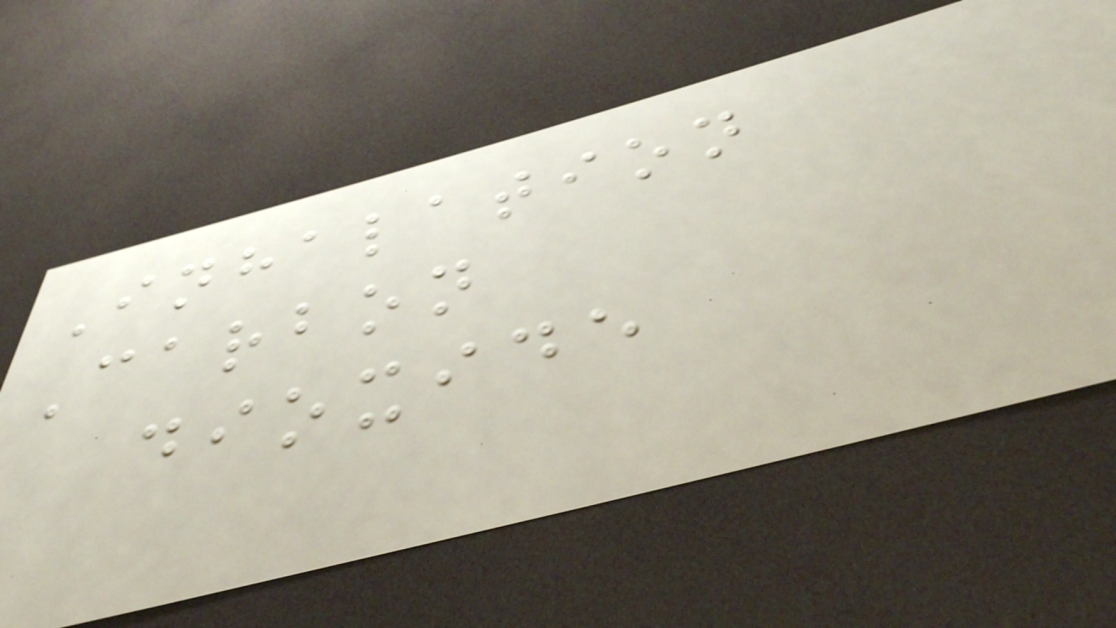Inhalation
Carbon
dioxide
